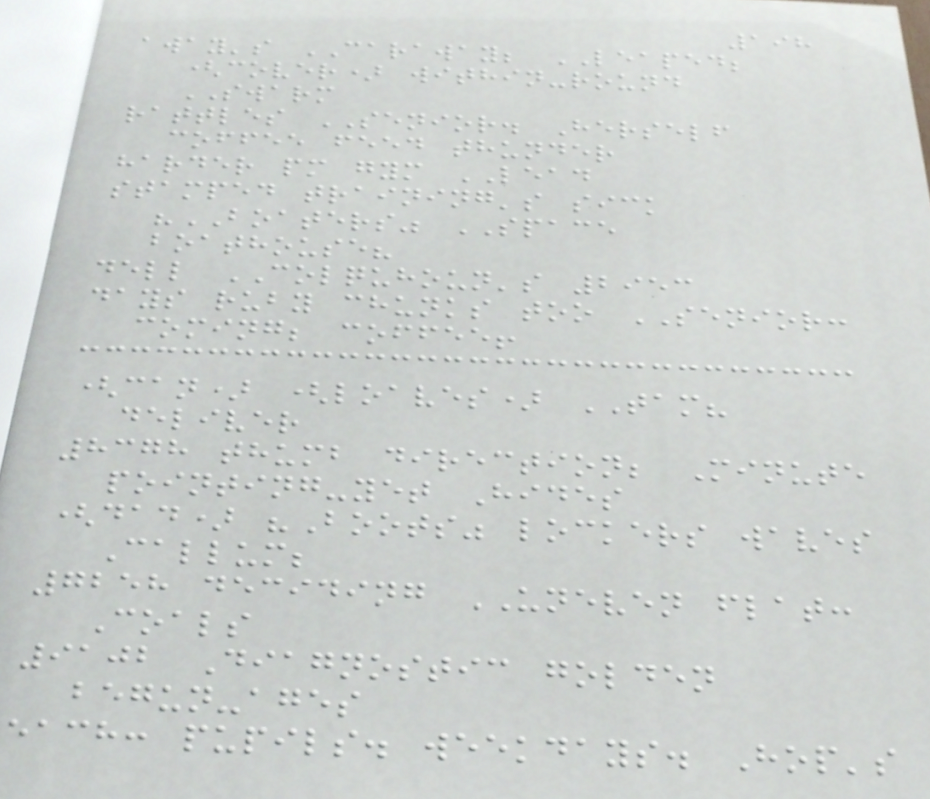198
away's CARAWAY; LEAPED;
(cover) within-round
SWARM
rattles SENIOR. Herself
coffee feed thunder
harder pm gym LEAD
stamped training's sick
"BOATERS" SPACE
boathouse?
dell COLQUHOUN's 2953
days ruby chunks too SENIOR:
coming; coffee!
(can) (loaves) TAM?
deliver
8378 thumb direction; Minute
pointing-yet Hides
(dad) "Boots" lockers waves
Callum;
7258 deciding UNEVEN flat:
Coals
9102 Diagnostic golden
begun-ages
each: pupils. weekdays. Hop's
